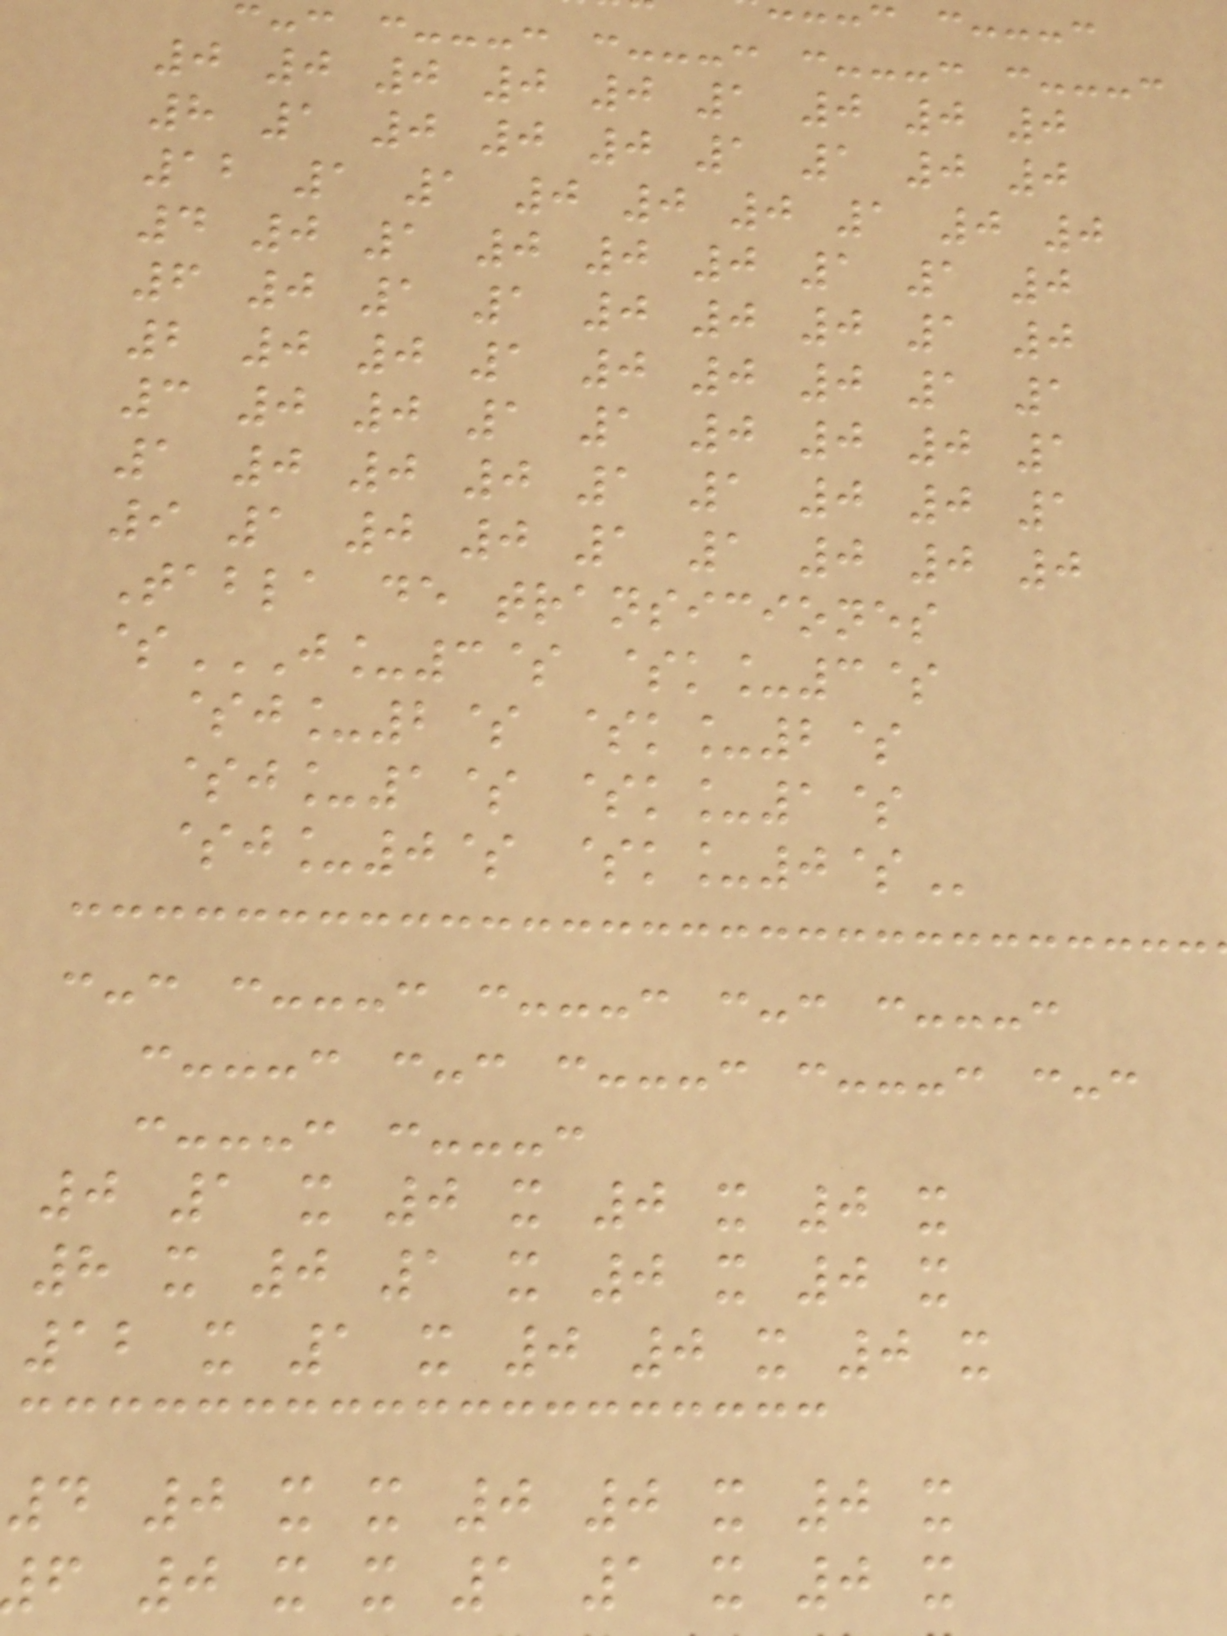:---: :---: :---: :---:
0 0 0 0 0 1 0 0 0
8 1 0 0 0 1 1 0 0
12 1 1 0 0 0 1 0 0
4 0 1 0 0 0 1 1 0
6 0 1 1 0 0 0 1 0
2 0 0 1 0 0 0 1 1
3 0 0 1 1 0 0 0 1
1 0 0 0 1 1 0 0 1
9 1 0 0 1 1 0 0 0
Tabla de transiciones
$J_3$ $K_3$
$j_2$ $k_2$
$j_1$ $k_1$
$j_0$
:-: :---: :---: :-: :---:
:---: :-: :---: :---: :-:
:---: :---:
0 1 x 0 x 0 x 0 x
8 x 0 1 x 0 x 0 x
12 x 1 x 0 0 x 0 x
4 0 x x 0 0 x 0 x
f 0 x x 1 1 x 0 x
